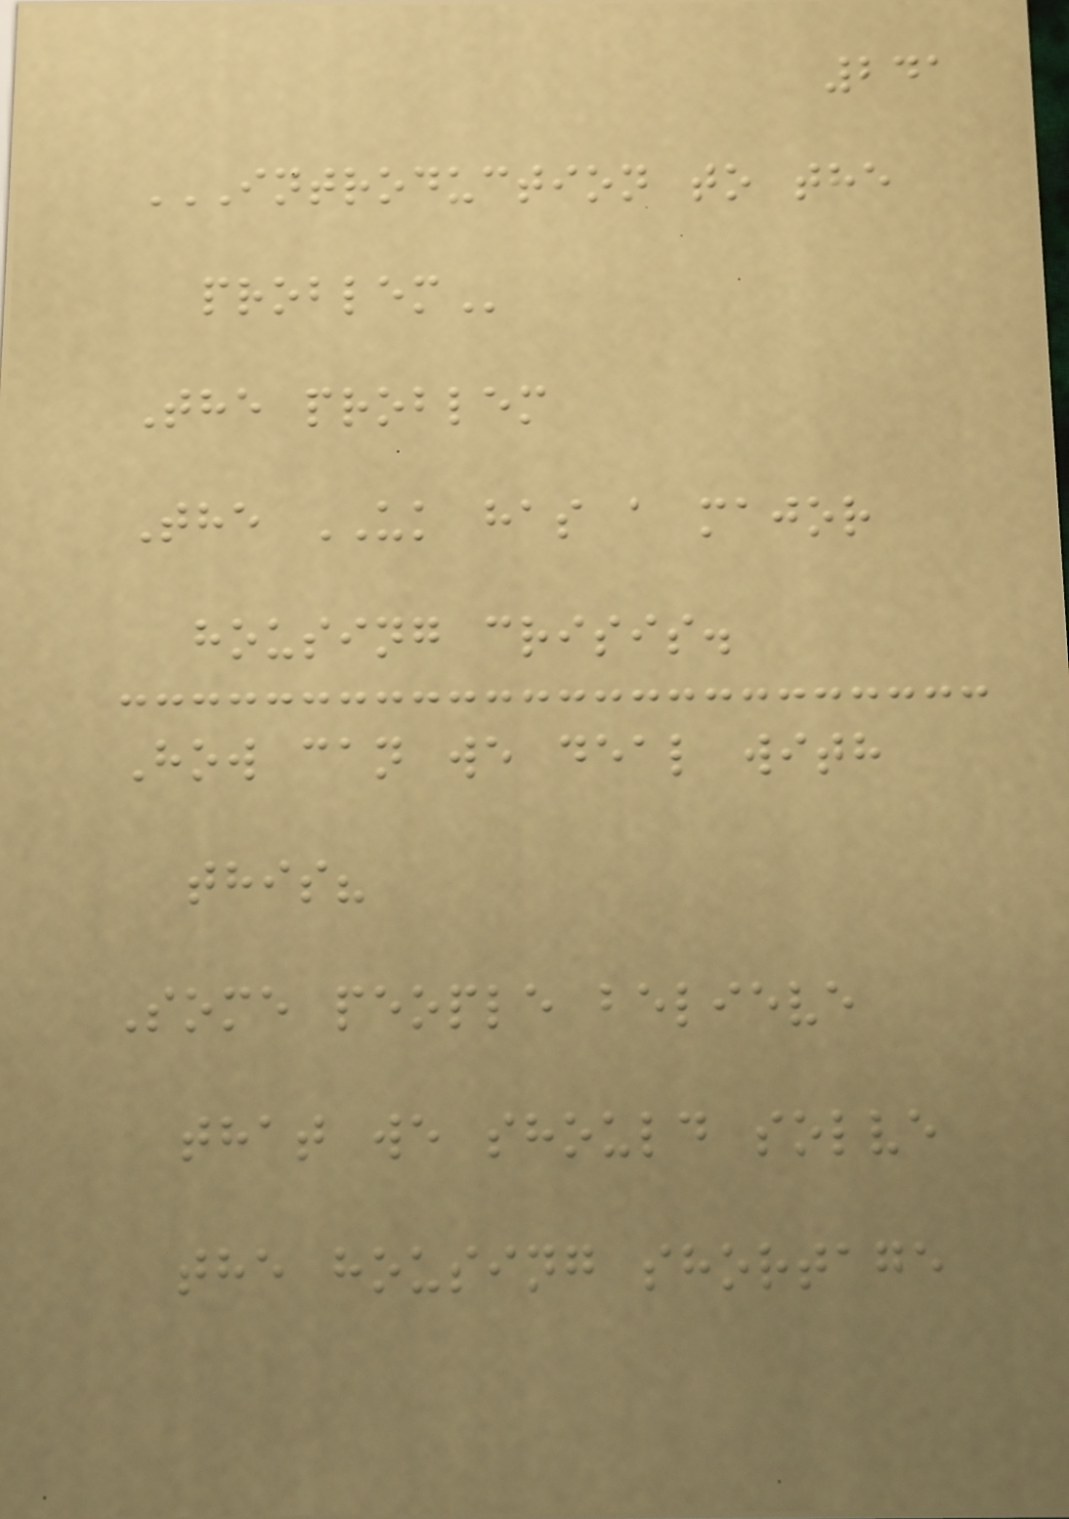241
INTRODUCTION TO THE
PROBLEM
The problem
The UK has a major
housing crisis.
How can we deal with
this?
Some people believe
that we should solve
the housing shortage
